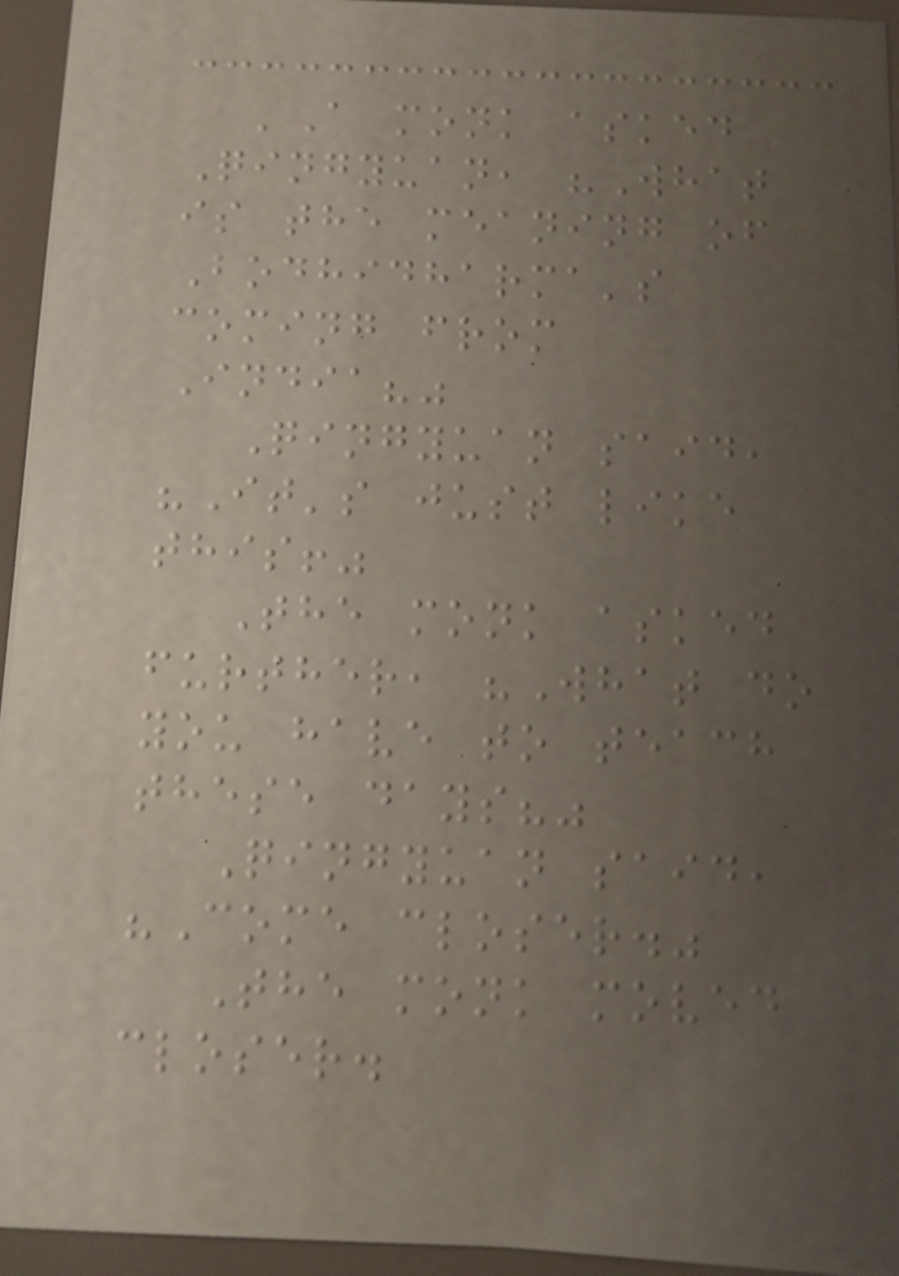'A monk asked
Qingyuan, "What
is the meaning of
Bodhidharma's
coming from
India?"
Qingyuan said,
"It's just like
this!"
The monk asked
further, "What do
you have to teach
these days?"
Qingyuan said,
"Come closer."
The monk moved
closer.
